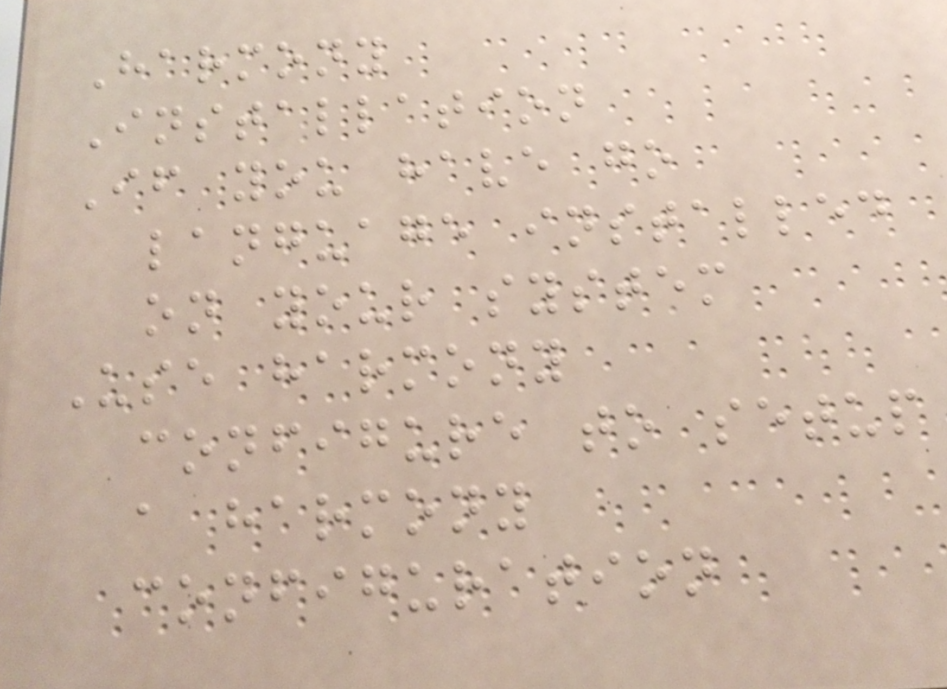Harmony
Installation
If you have go
language installed
on your system
Use harmony
configure to setup
a harmony
configuration
